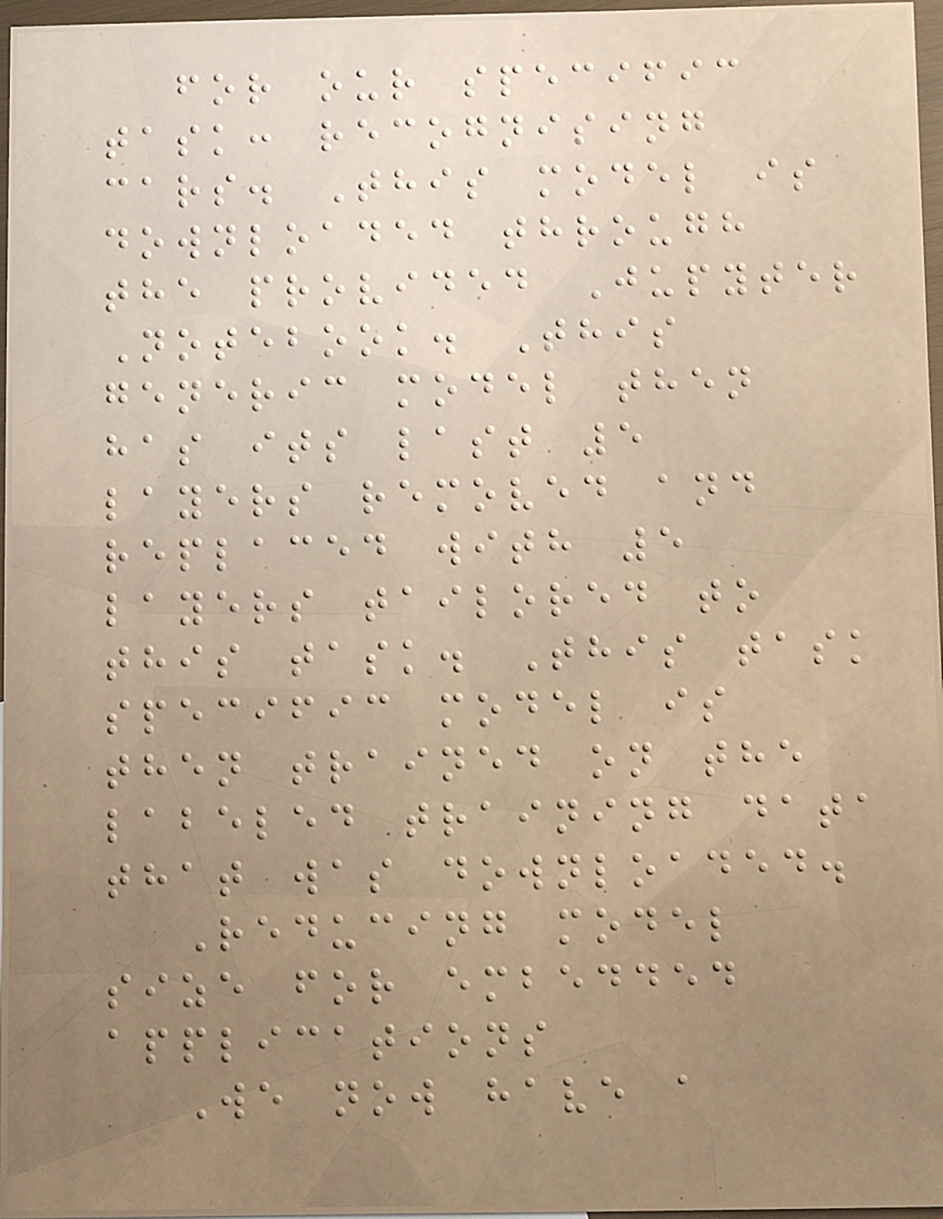for our specific
task: recognising
cars. This model is
downloaded through
the provided Jupyter
Notebook. This
generic model then
has its last 5
layers removed and
replaced with 5
layers tailored to
this task. This task
specific model is
then trained on the
labeled training data
that was downloaded.
Reducing model
size for embedded
applications
We now have a
